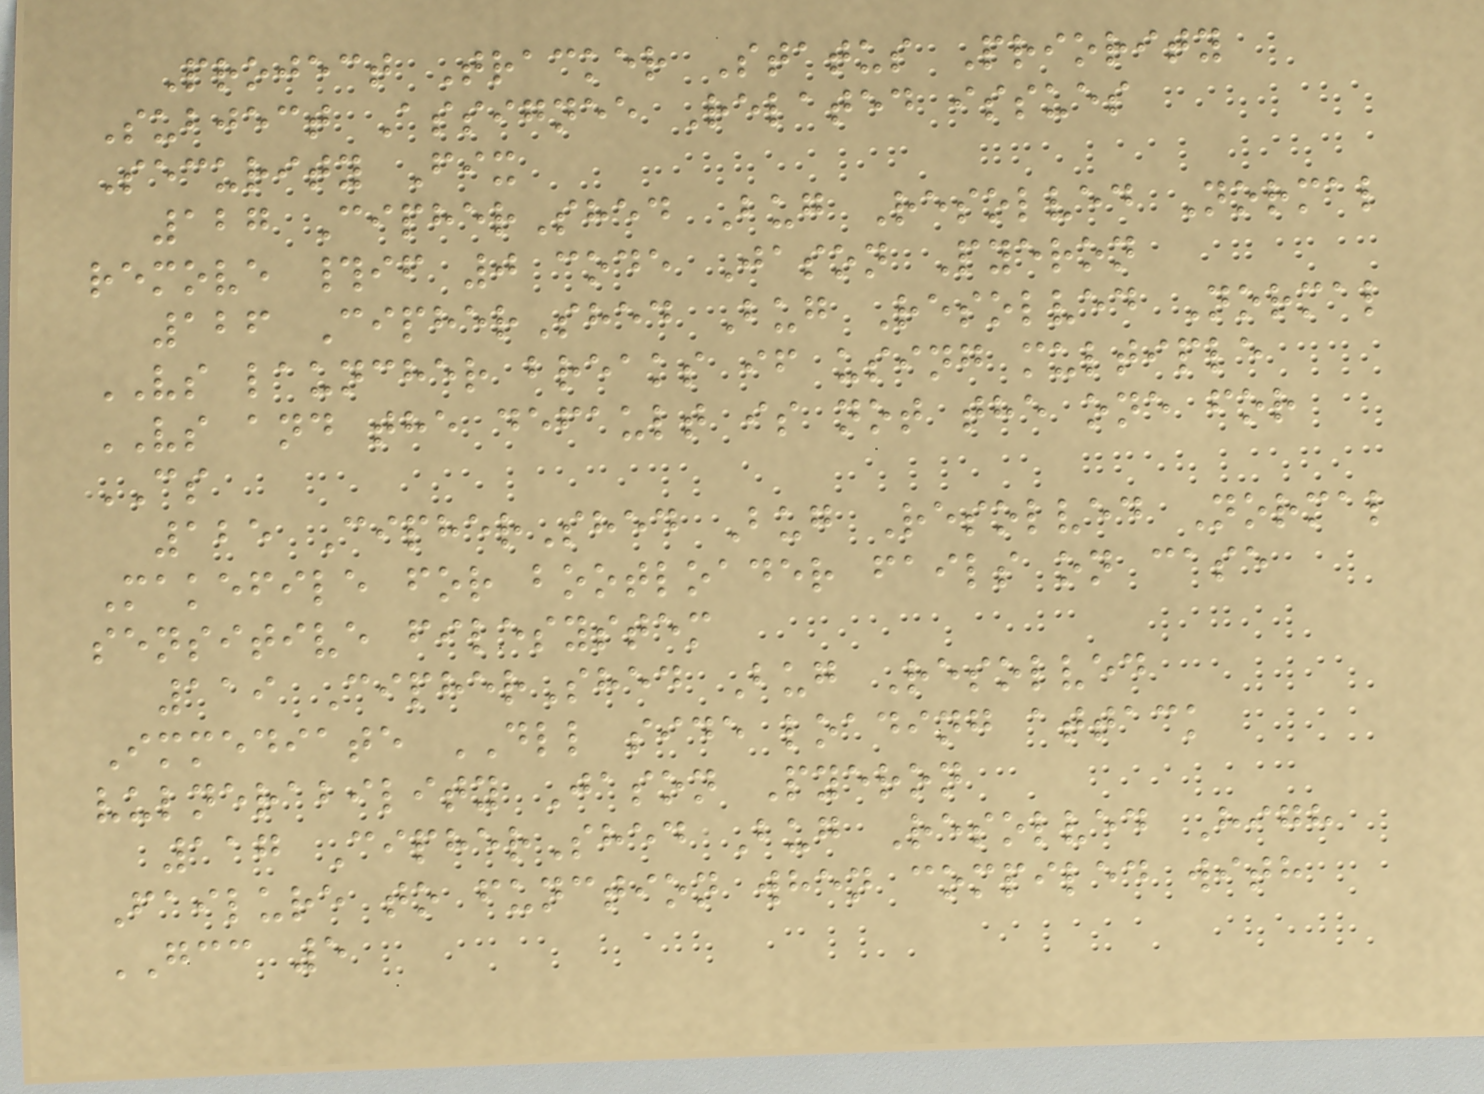Project Tracker Status Priority
Subject Assignee Related issues
Security Fix
127 CipherShed Bug Resolved Normal
remove #if 0 code Jason Pyeron
126 CipherShed Bug Resolved Normal
VS launcher breaks if using multiple
VS and the default is not the one for
CS
125 CipherShed Bug Resolved Normal
Makefile for bootloader fails on case
sensitive filesystem
119 CipherShed Bug Resolved
Immediate DLL side loading attack
vulnerability Jason Pyeron
117 CipherShed Bug Resolved High
Failure to function when compiled with
GCC 5
